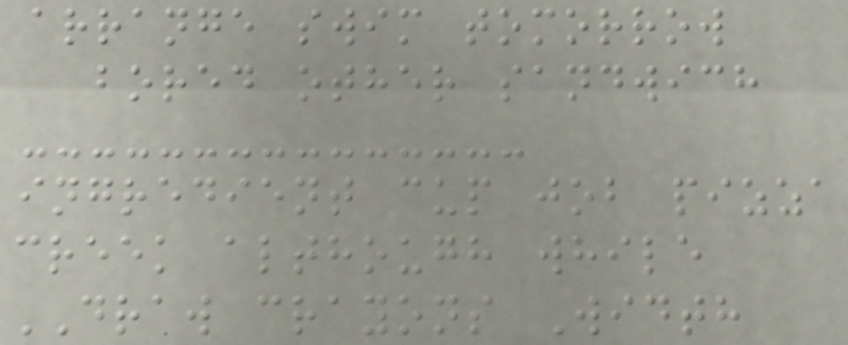arrange swim tomorrow
bored other sandwich
ingredient cup job pizza
creek although while
DRAW crayons Width
